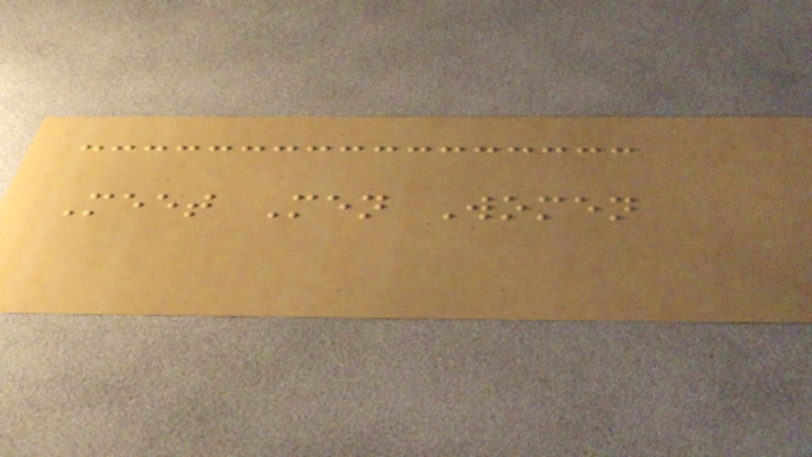Meet Men Women
